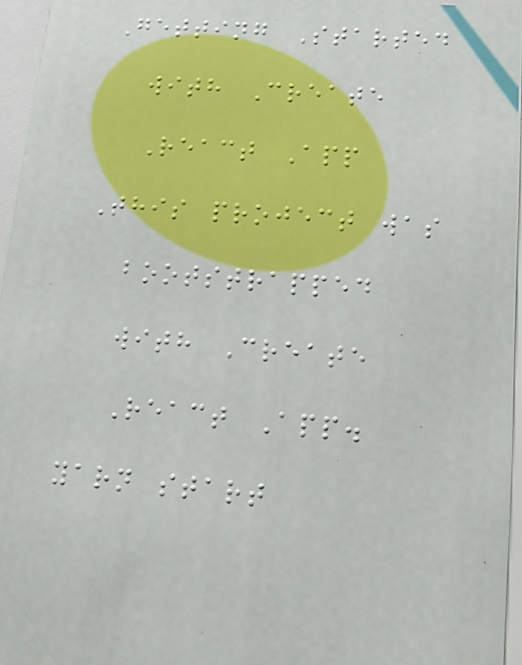Getting Started
with Create
React App
This project was
bootstrapped
with Create
React App.
yarn start
